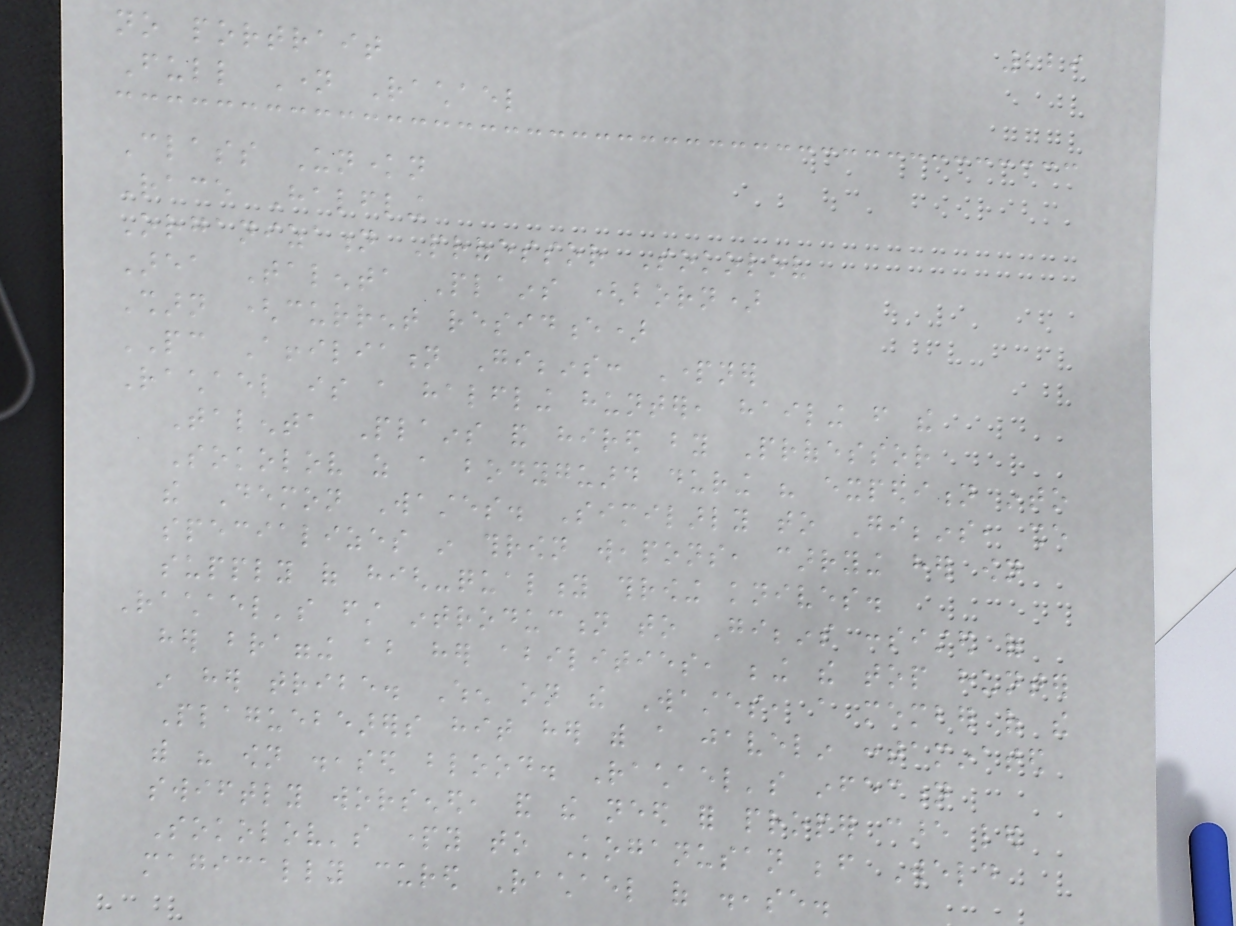229
no portrait
Full Name Rachael
Class Unknown
Race Halfling
Organization Professor Sokolov
Area Talenta Plains (born)
Sharn (current residence)
PC Affiliation Gibbins: Partner
Rachael is a halfling hunter, hailing from the
Talenta Plains and hired by Professor
Sokolov as a bodyguard during his expedition into
the Demon Wastes. Similarly to Gibbins, she
specializes in thrown weapons, carrying her own
supply of high-quality throwing knives.
Rachael's first introduction to Gibbins consisted of
her bragging about her abilities, being the top hunter
in her tribe. When on the Wastes, a member of the
Plaguebearers hit her with a javelin contaminated
with his own diseased blood. Rachael's infection
swiftly worsened, and the need for proper care led
Sokolov's party to Koganusan before Weld
magically cured Rachael of disease.
